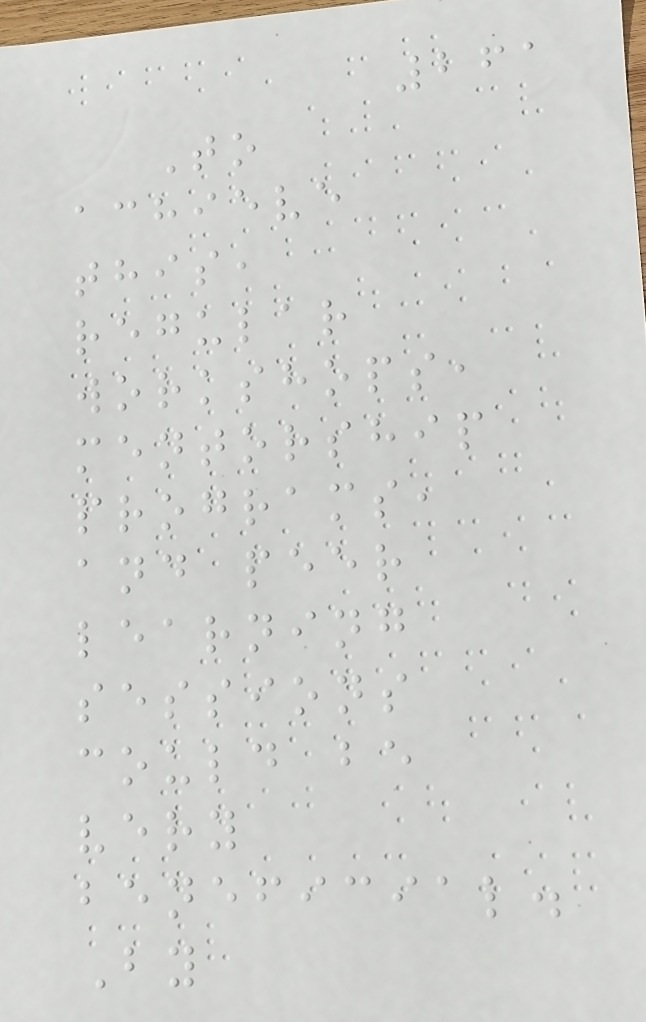261
To
achieve
this,
regular
workshops,
mentorship
programs,
and peer
learning
sessions
could be
very
beneficial.
By
